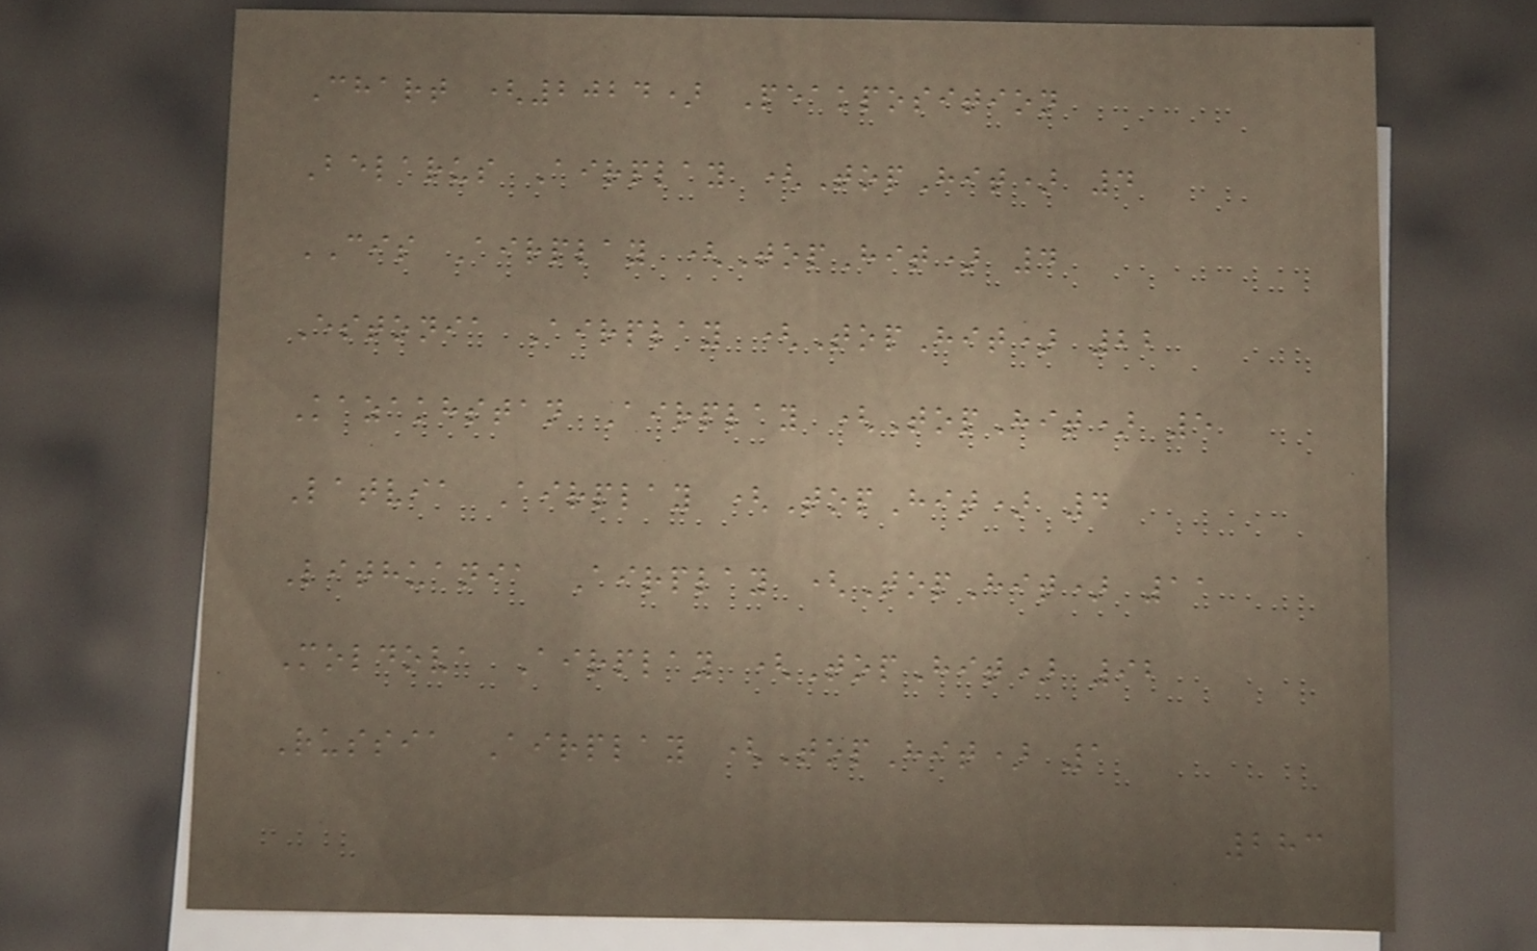Chart (2024) Peakposition
Belarus Airplay (TopHit) 4
CIS Airplay (TopHit) 4
Estonia Airplay (TopHit) 22
Kazakhstan Airplay (TopHit) 5
Latvia Airplay (TopHit) 4
Lithuania Airplay (TopHit) 11
Moldova Airplay (TopHit) 92
Russia Airplay (TopHit) 1
283
